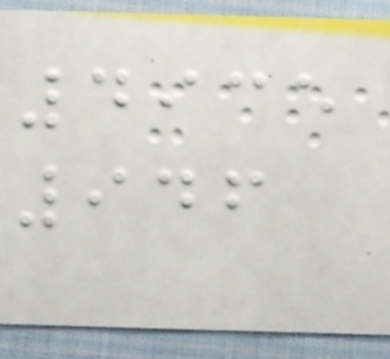4935
946
